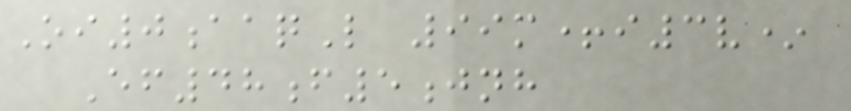Oi0aaqL 99m+i3v*
Ef48f5jnh
